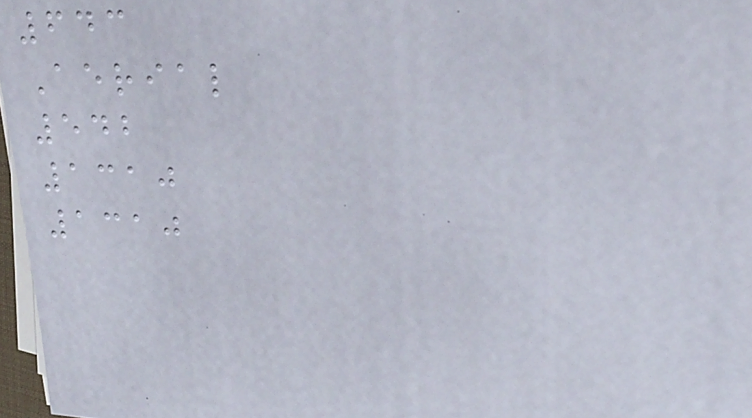643
Aerial
542
1310
1310
